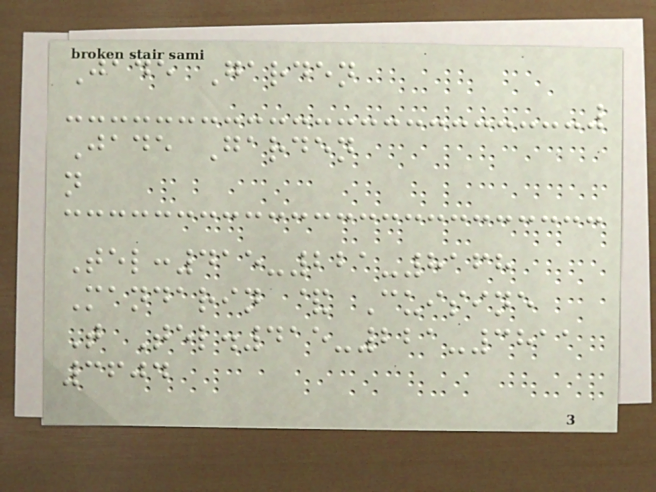Jade Garden
Jade Garden
n
Tel:415-221-8168
Mandarin & Cuisine
T Tel.415-221-3811
3604
